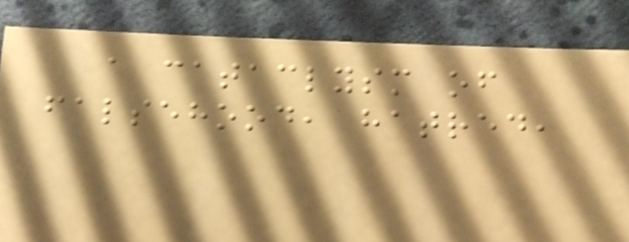a cataclysm of
falsehood, hatred,
